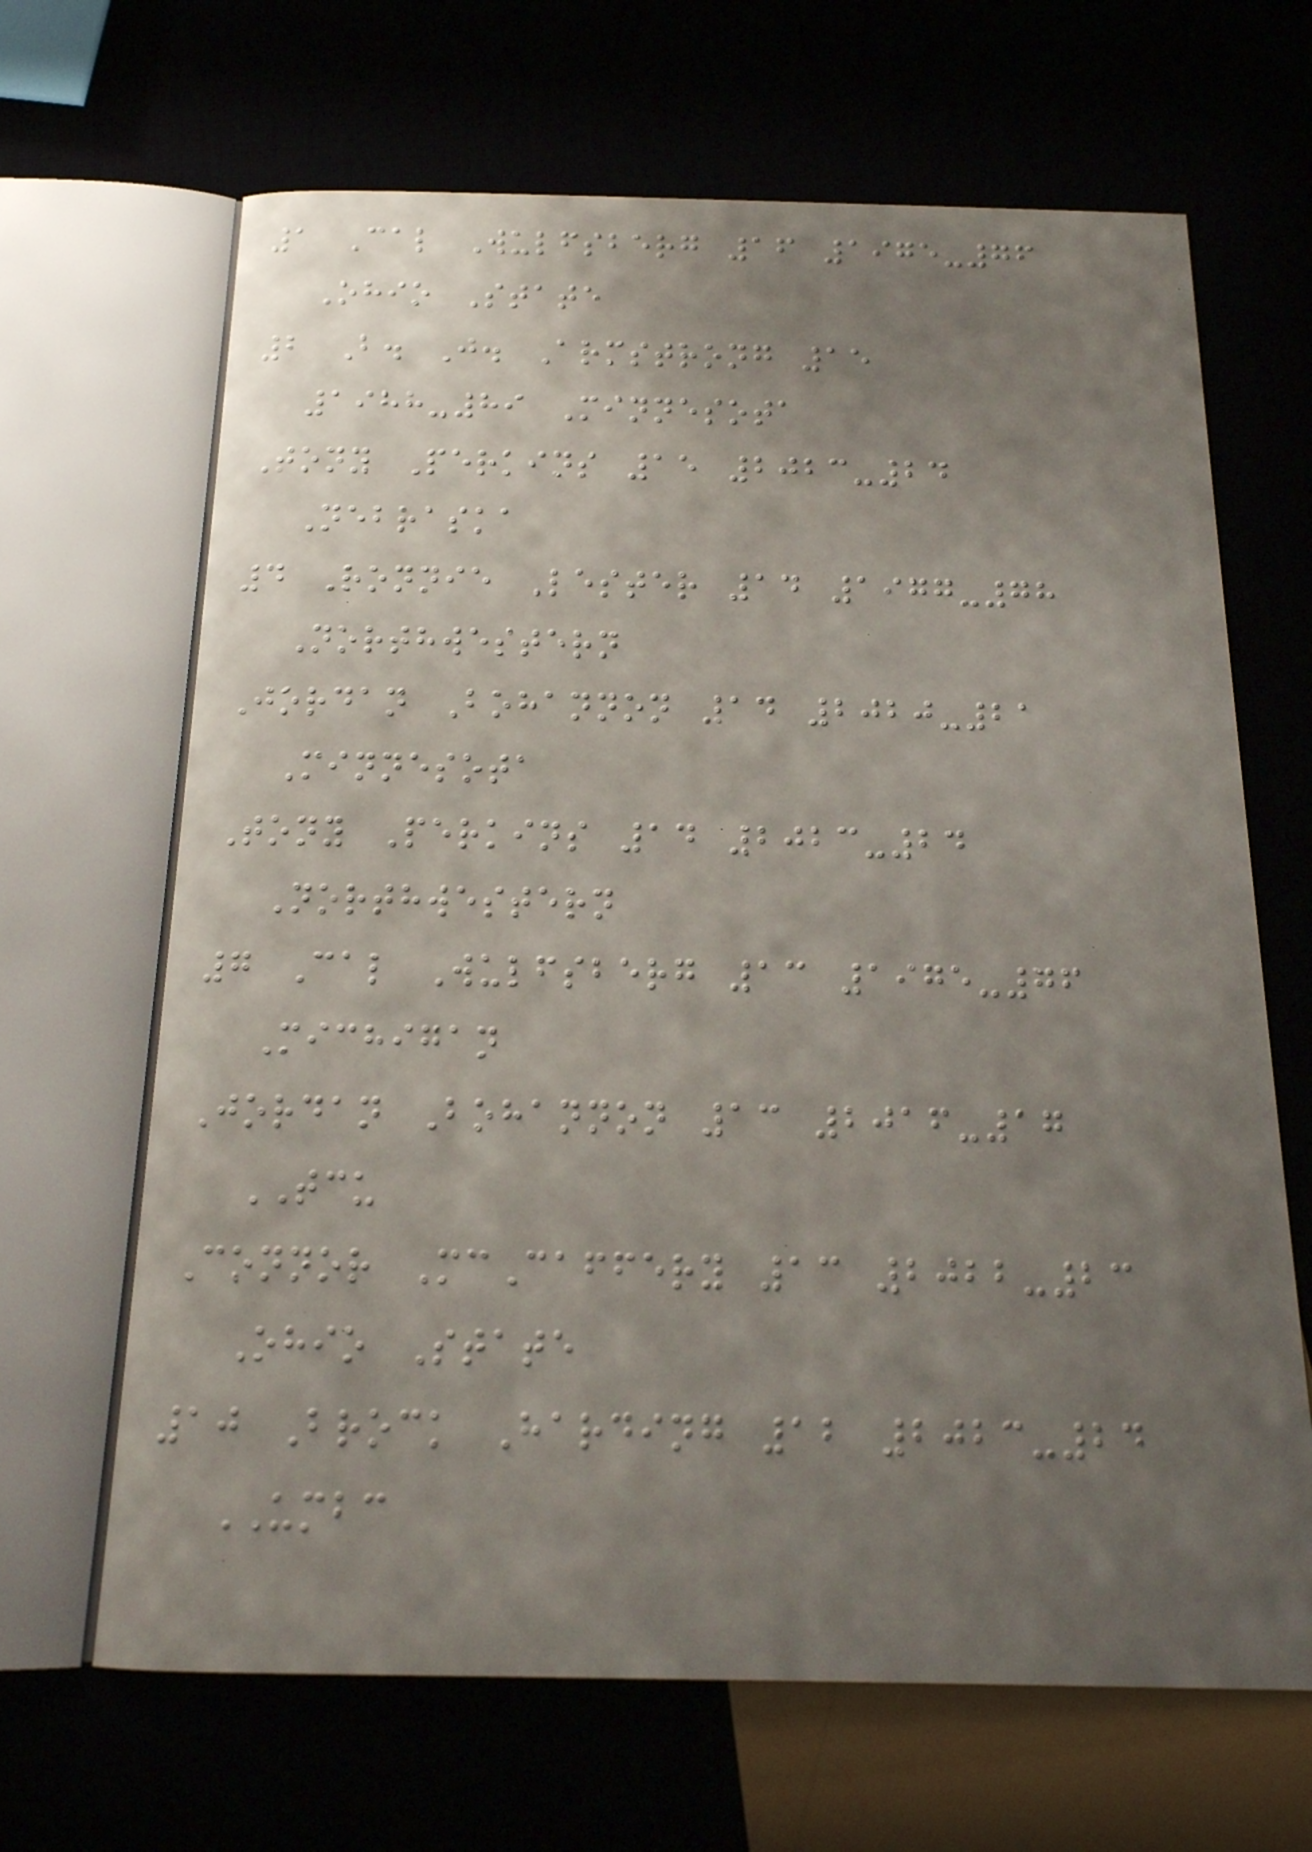1 Cal Wulfsberg 16 1975-76
Ohio State
2 B. J. Armstrong 15
1988-89 Minnesota
Tony Perkins 15 2023-24
Nebraska
4 Ronnie Lester 14 1977-78
Northwestern
Jordan Bohannon 14 2020-21
Minnesota
Tony Perkins 14 2023-24
Northwestern
7 Cal Wulfsberg 13 1975-76
Michigan
Jordan Bohannon 13 2016-17
TCU
Connor McCaffery 13 2022-23
Ohio State
10 Brock Harding 12 2023-24
UMBC
